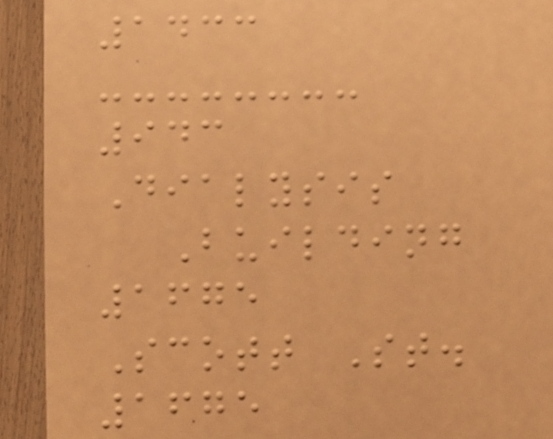1433
943
Dialysis
Building
1675
Scott St.
1675
